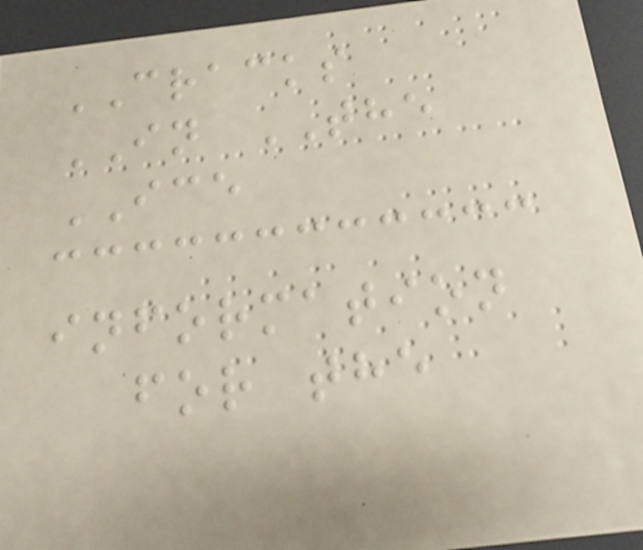CRACKS
IN THE
ICE
information
for the
